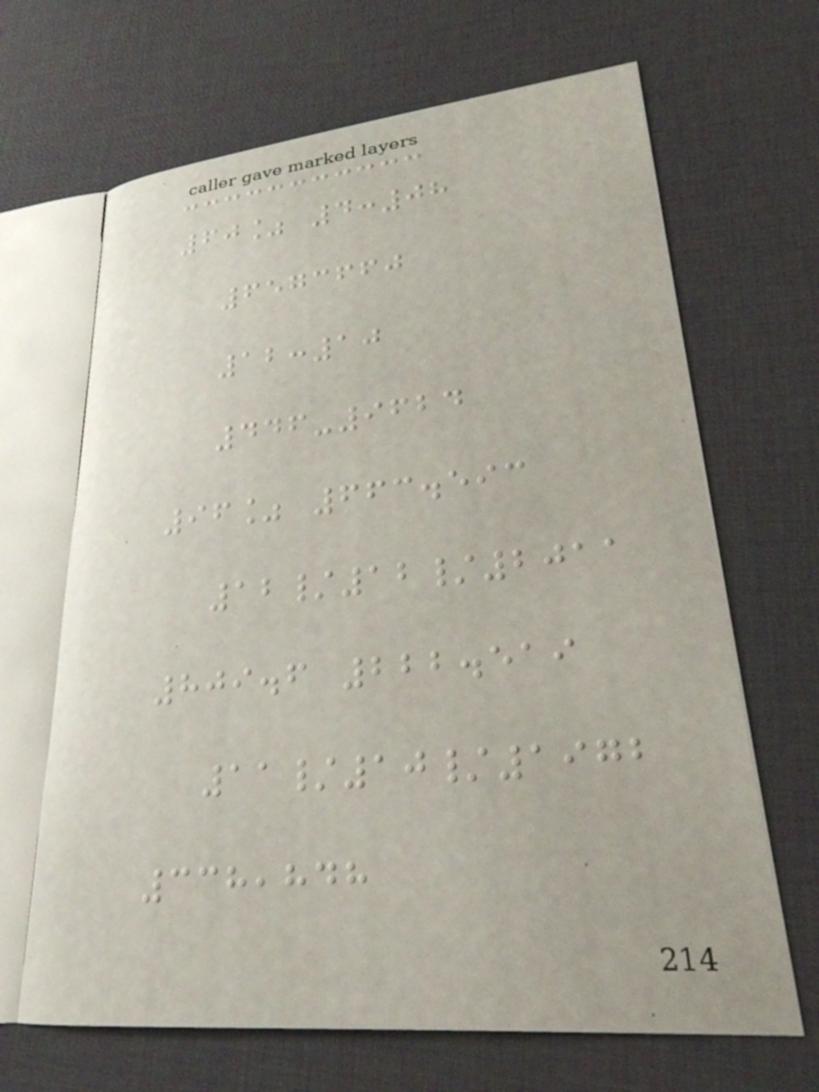60% 4:08
6573660
12:10
446-9624
96% 663.593
12/12/2011
809.6 222.519
11/10/1972
338,848
